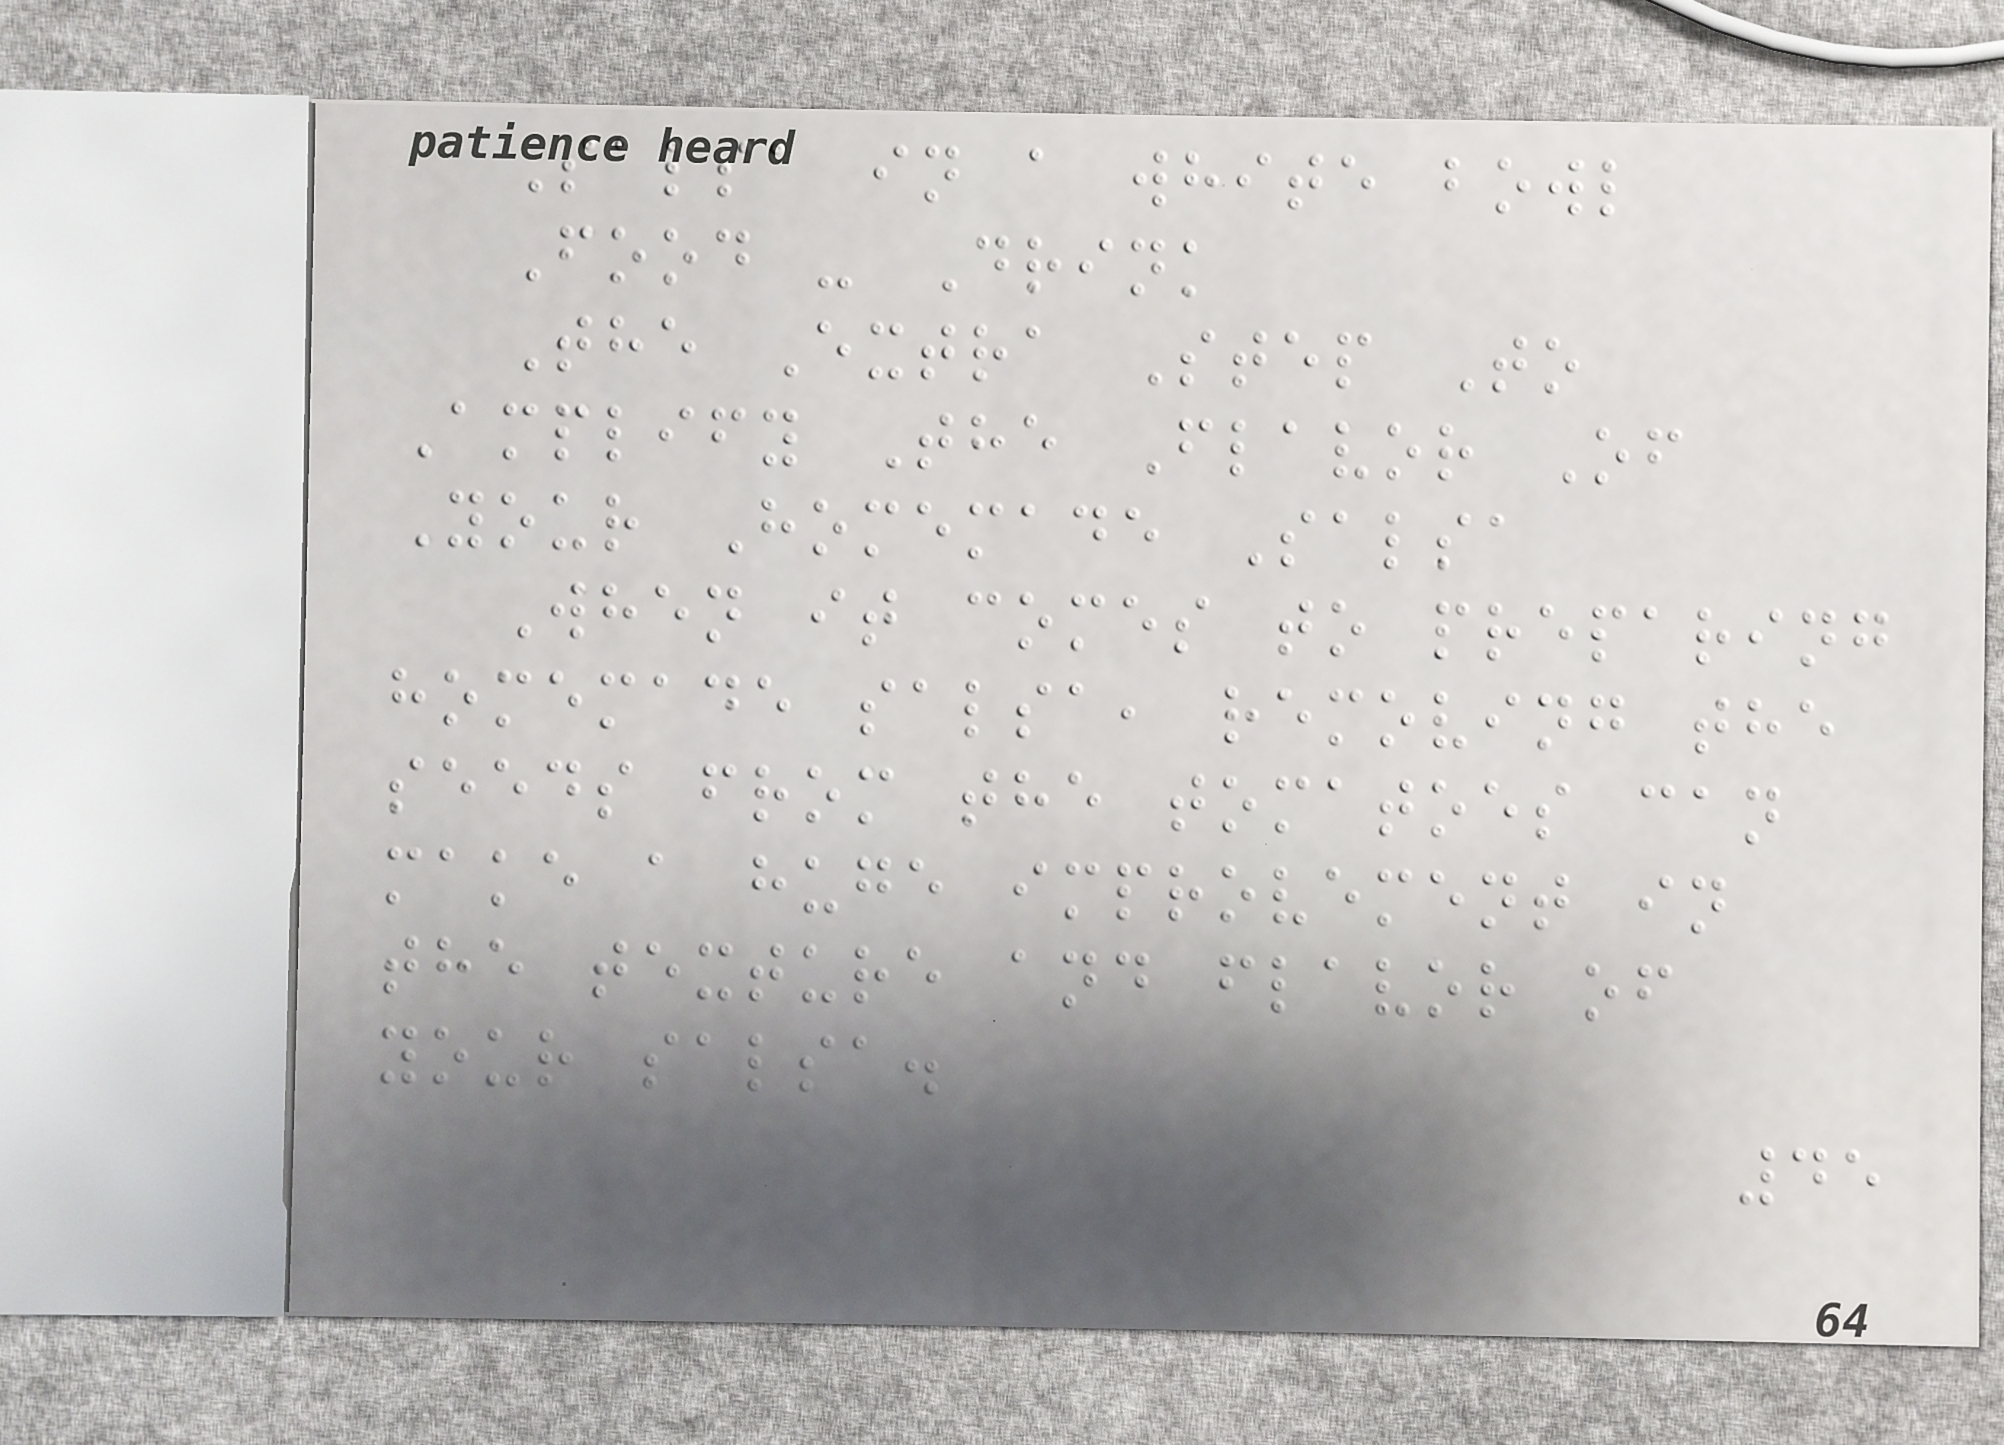Salsa in a white bowl
Food - Drink
The Extra Step To
Amplify The Flavor Of
Your Homemade Salsa
When it comes to preparing
homemade salsa, removing the
seeds from the tomatoes can
make a huge improvement in
the texture and flavor of
your salsa.
45
